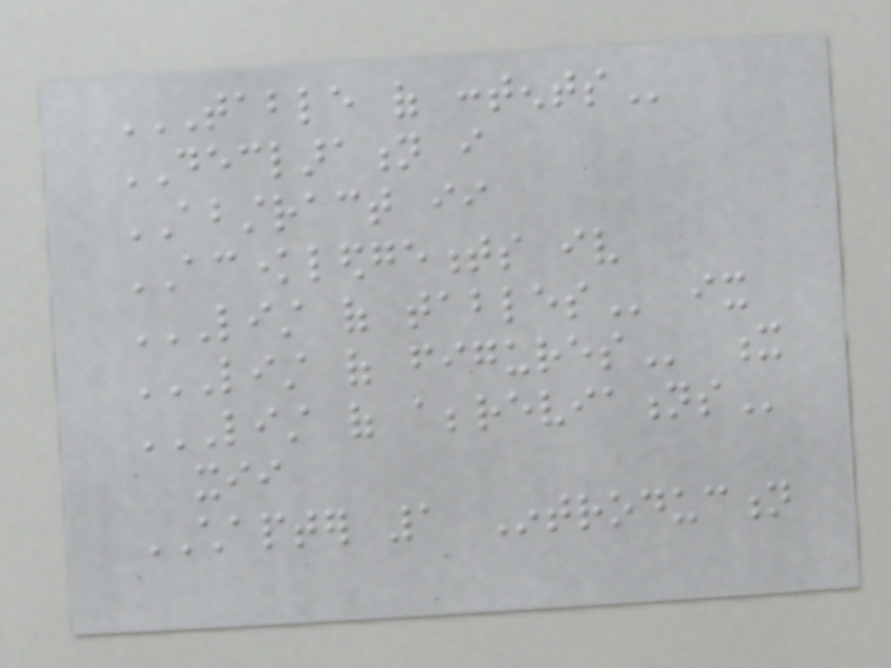TABLE OF CONTENTS
DECLARATION i
ABSTRACT ii
ACKNOWLEDGEMENTS iv
LIST OF TABLES ix
LIST OF FIGURES x
LIST OF ABBREVIATIONS
xii
CHAPTER 1 Introduction
